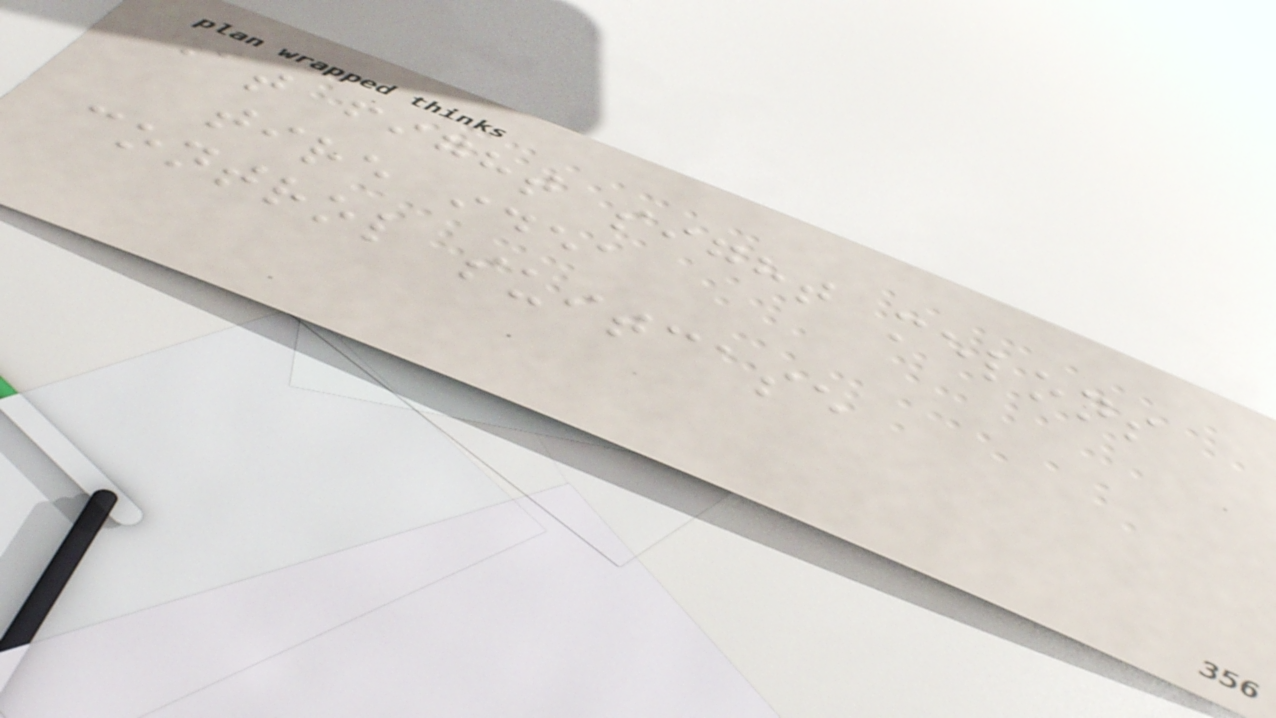eat fight sight melons
tire idea
control suitcase
